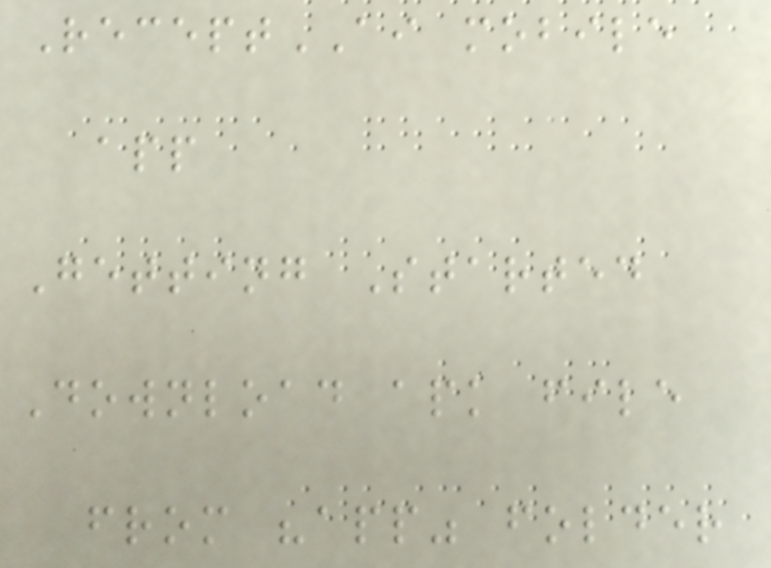ReceptAI mobile
app
Getting Started
Download apk file
from "app" folder
